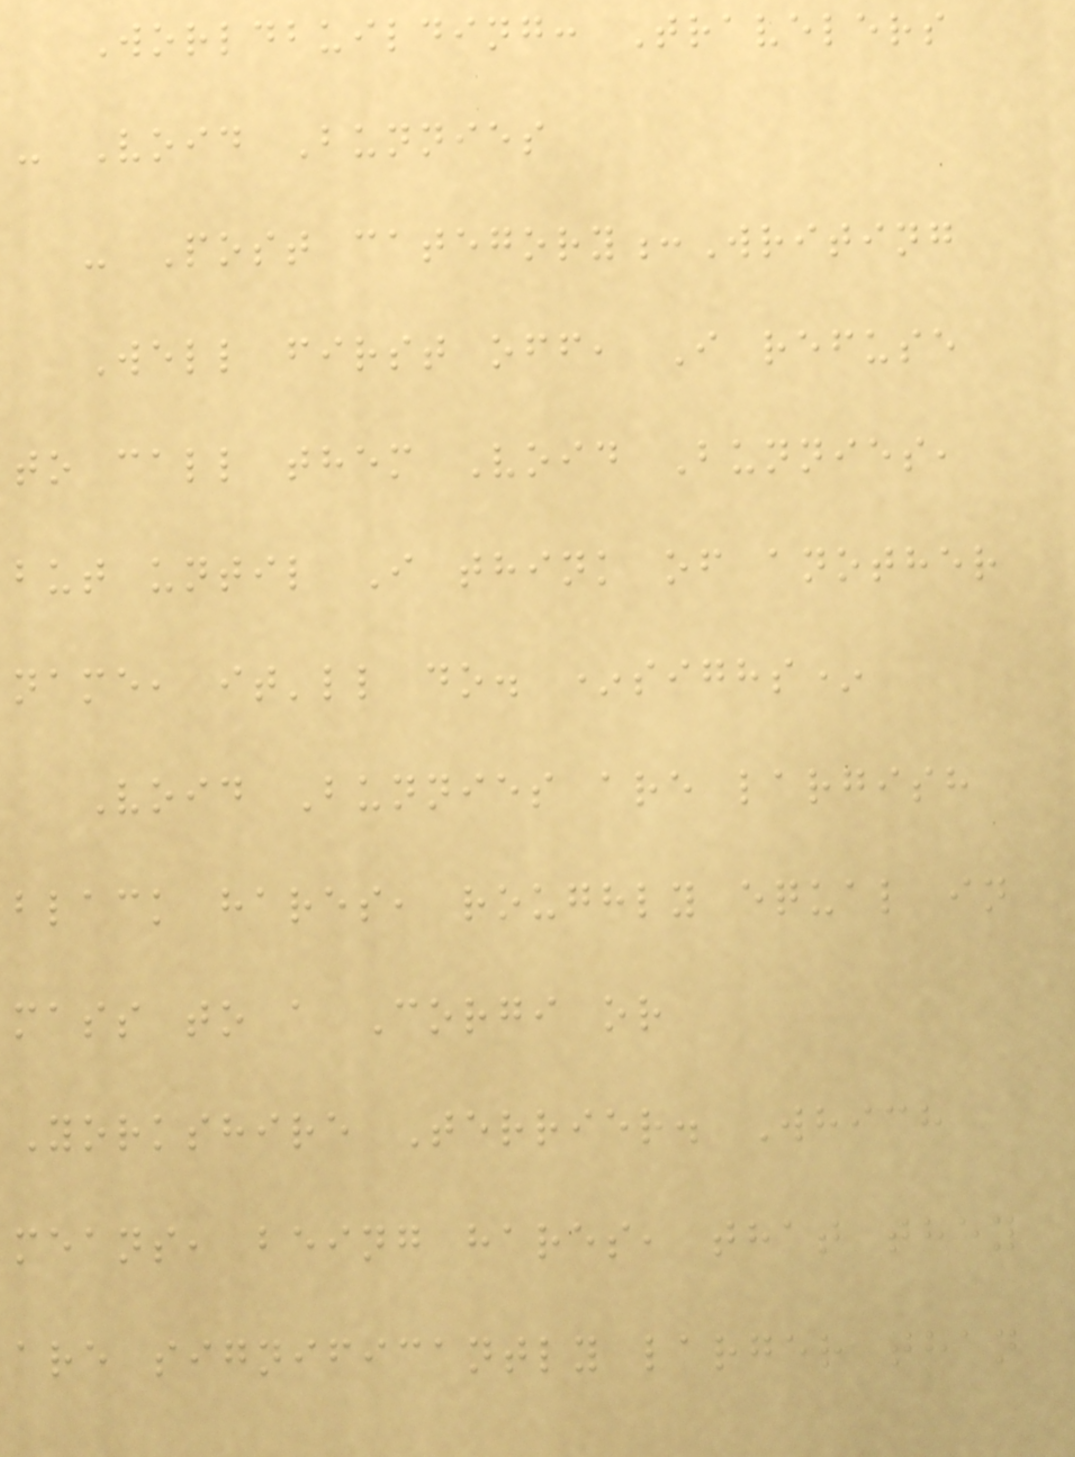Worldbuilding: Travelers
- Void Bunnies
- Post category:Writing
Well first off, I refuse
to call them Void Bunnies,
but until I think of another
name, it'll do. *sighs*
Void Bunnies are largish
black hares, roughly equal in
mass to a Corgi or
Yorkshire Terrier. Which
means, being hares, that they
are significantly larger than
